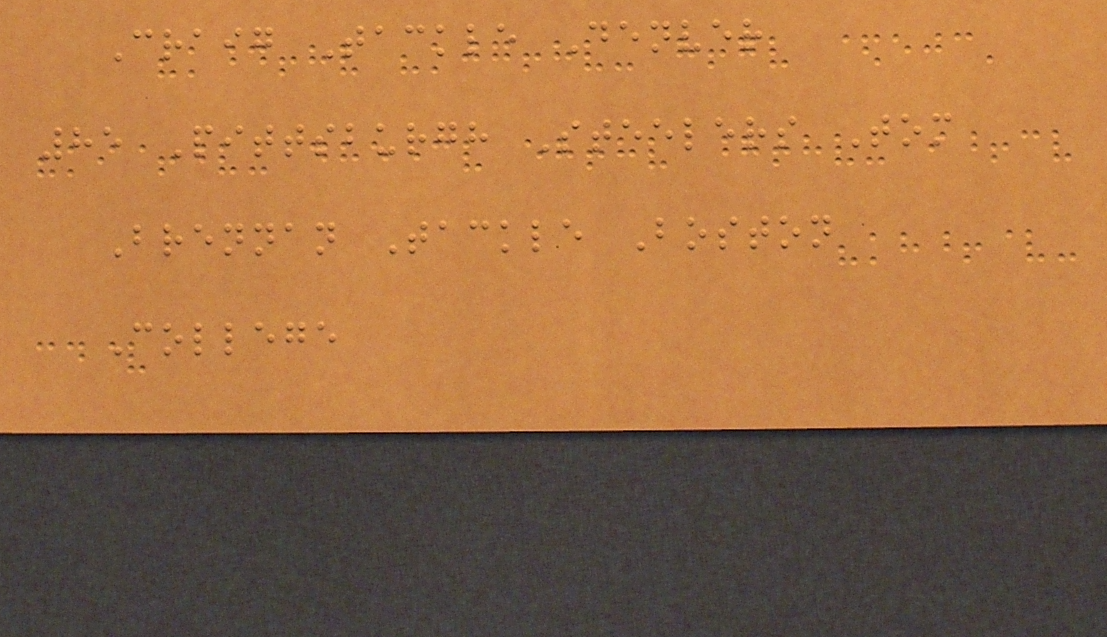Craig Tackle Denver
85 Pittsburgh Steelers Tom
Brennan Tackle Boston
College
